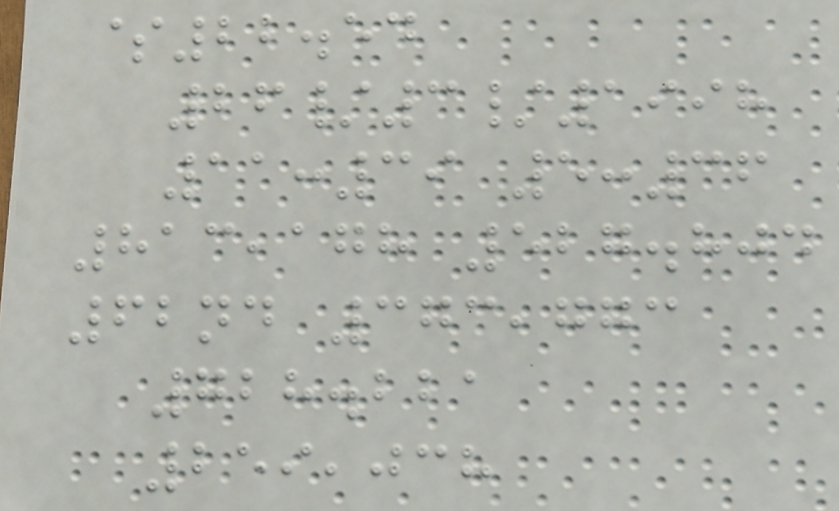$22.54
26/3/1998
11:39 5:36
813,178 527.804
62nd 373,773
728.221
259,038
